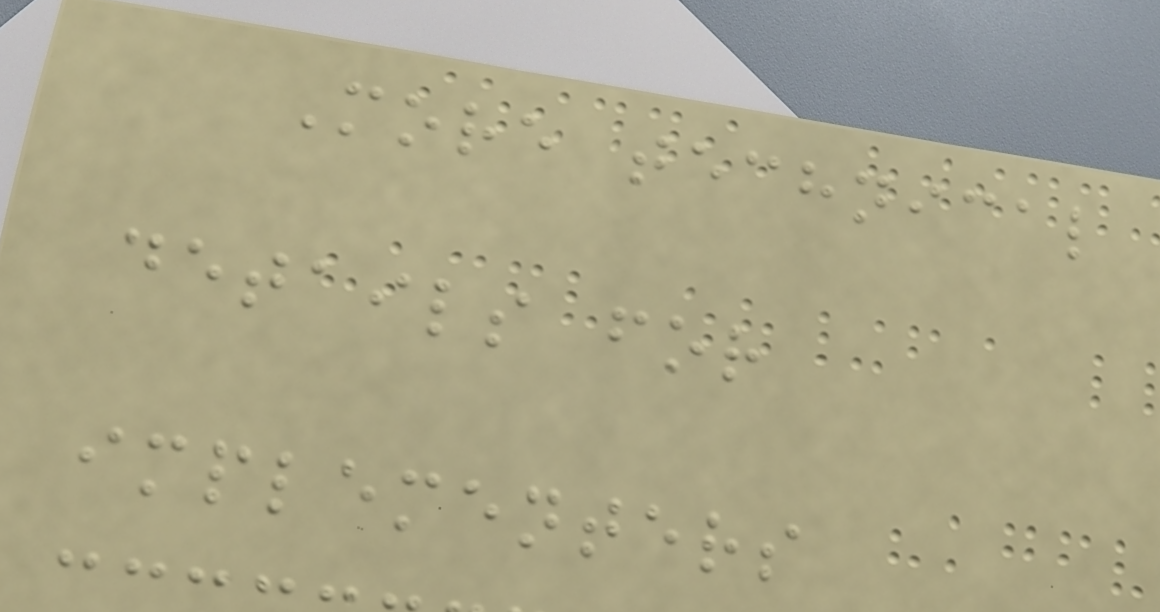More technical
details for
implementers
